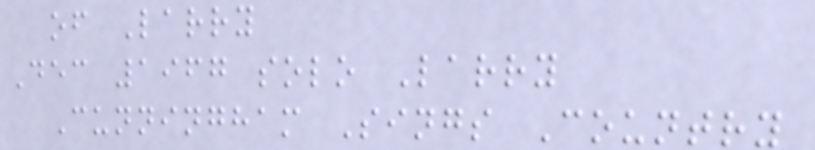of Larry
Dec 1967 solo Larry
Cunningham Sings Country
